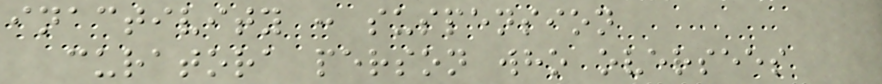inactivity : suspension
curatora person who oversees
